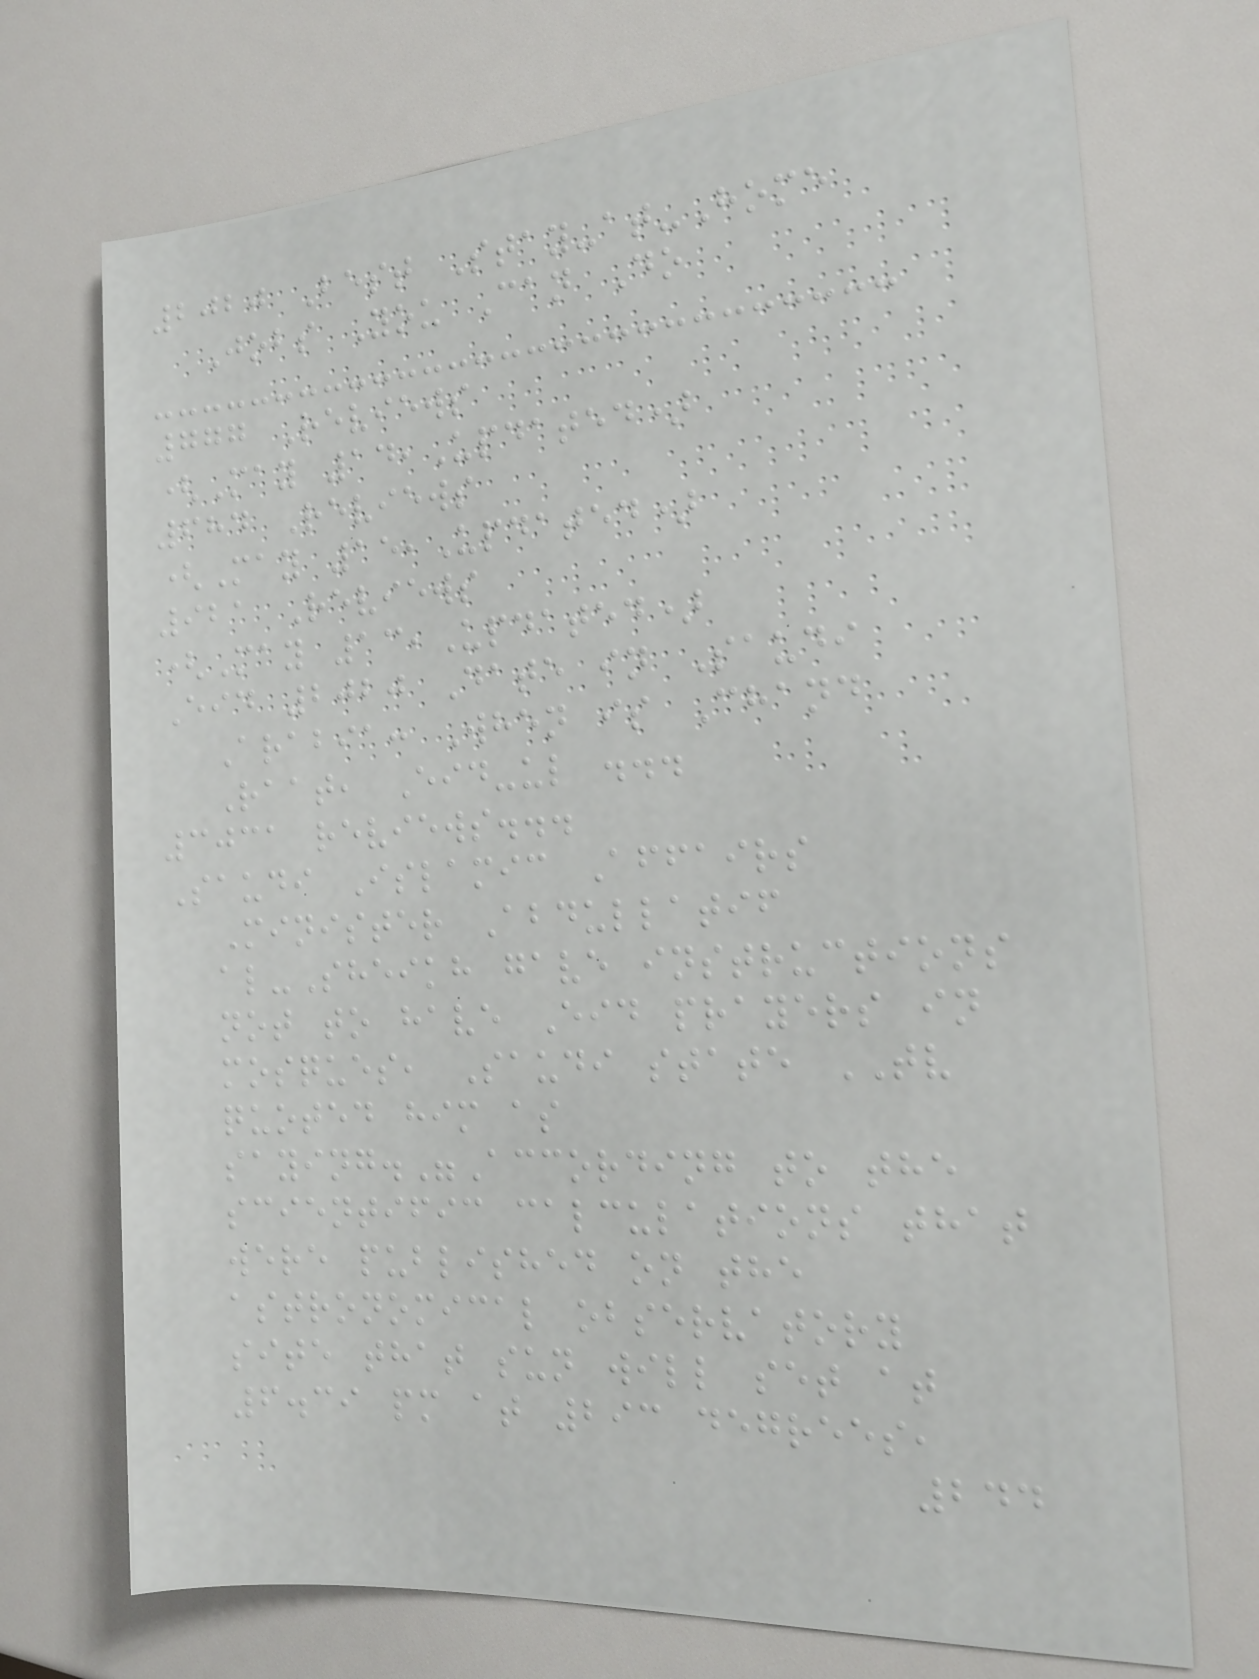2020 Best Stay-at-Home
Jobs You Can Do
777 Reviews
(May 14,Updated)
684 Reviews
(May 15,Updated)
921 Reviews
(May 13,Updated)
Eid 2020 Date in Saudi
Arabia: When is Chand
Raat, Eid-ul ...
3031 reviews...
Saudi Islamic Affairs
Minister Abdullatif
al-Sheikh gave instructions
not to have Eid prayers in
mosques, Saudi state TV
quoted him as
saying."According to the
scientific calculations that
were published on the
astronomical observatory
site that sun will set at
6.39 pm at 293 degrees,
244
